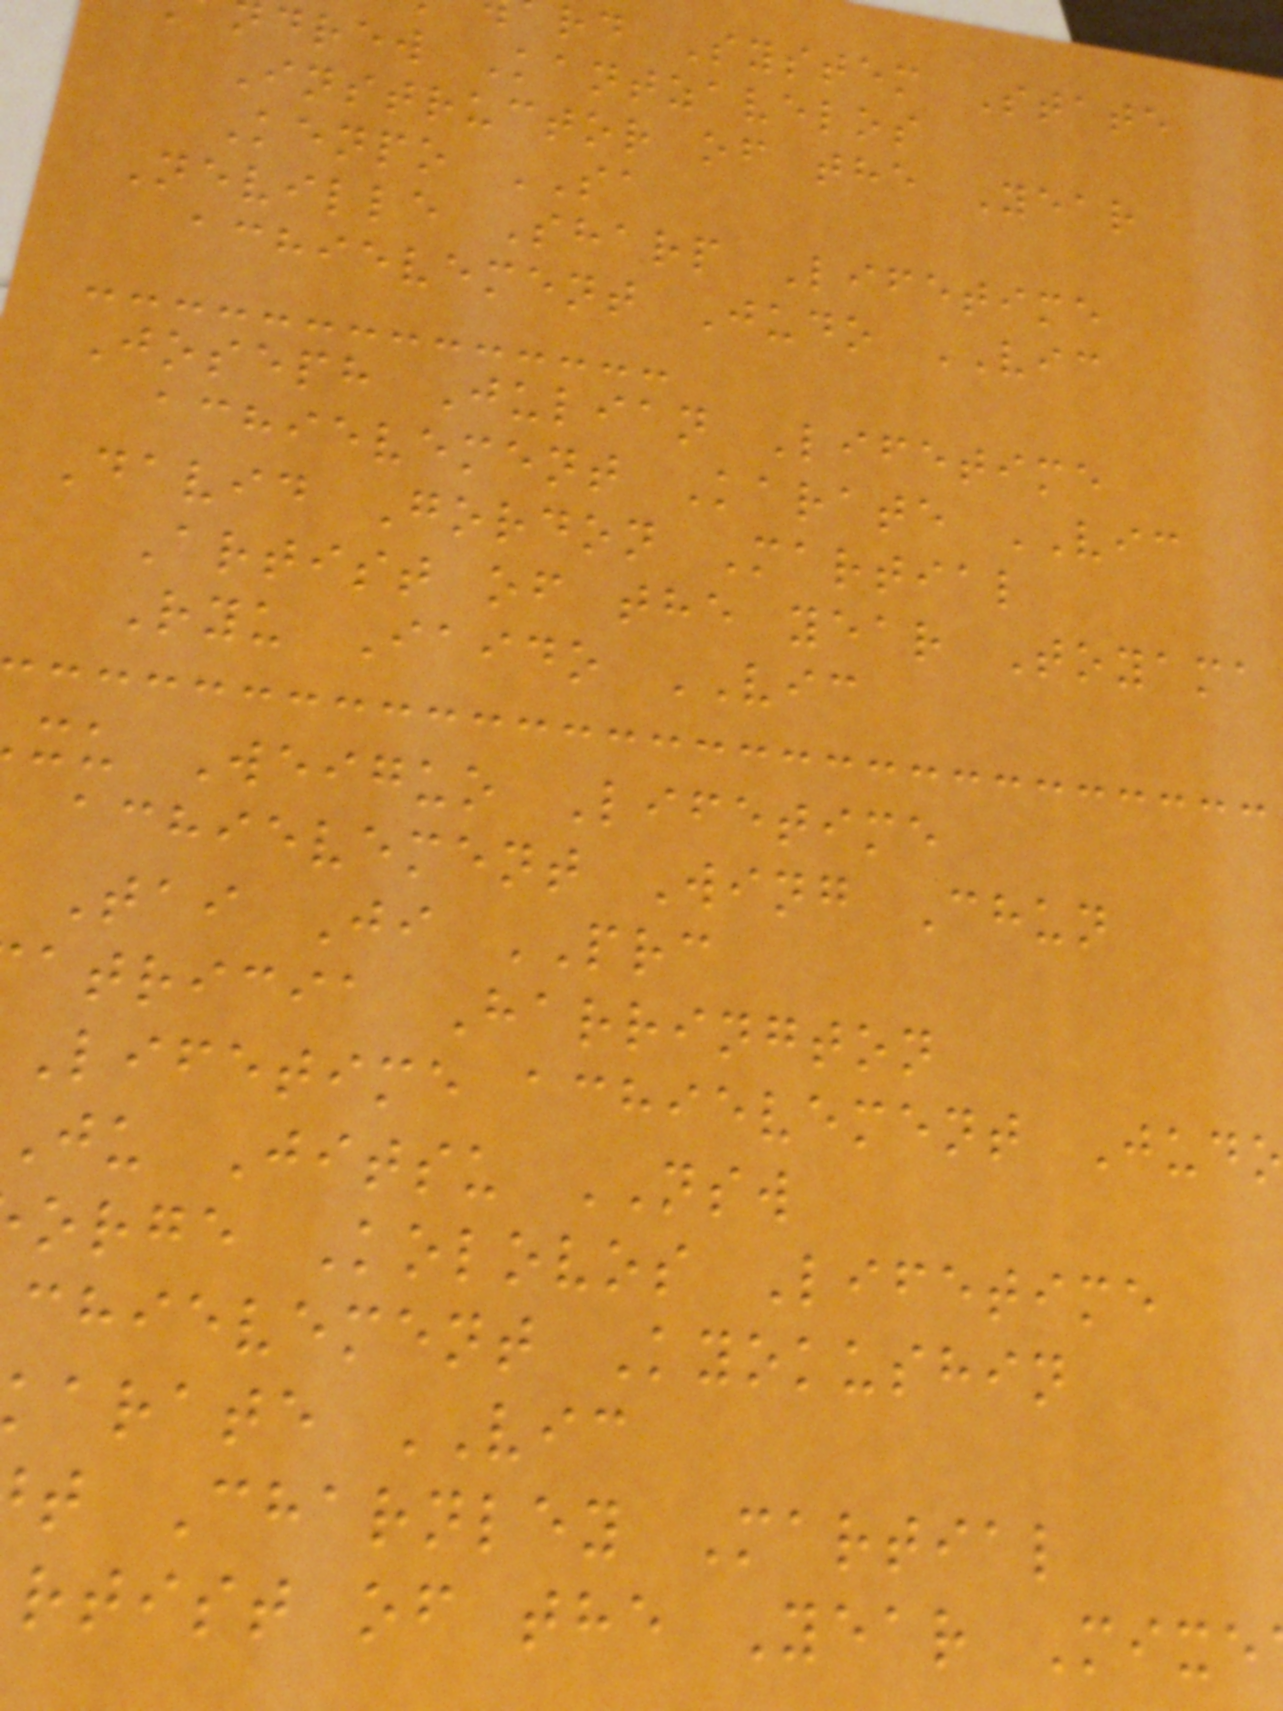rd System State
drew Kantzavelos
Instructor of the Year
Kenpo SA
Neville Sharp Lifetime
achievement Judo VIC
Joseph Julian Lifetime
achievement Karate VIC
David Gordon Martial
Artist of the year Toyama
Ryu Iaido VIC
xu Weiguo Lifetime
achievement Wing Chun
Tai Ji PRC
atricia Harrington
Lifetime achievement Jud
ju Jitsu NSW
orge Kolovos Lifetime
chievement Kyokushin
arate VIC
t Charnley Martial
rtist of the Year Mixe
